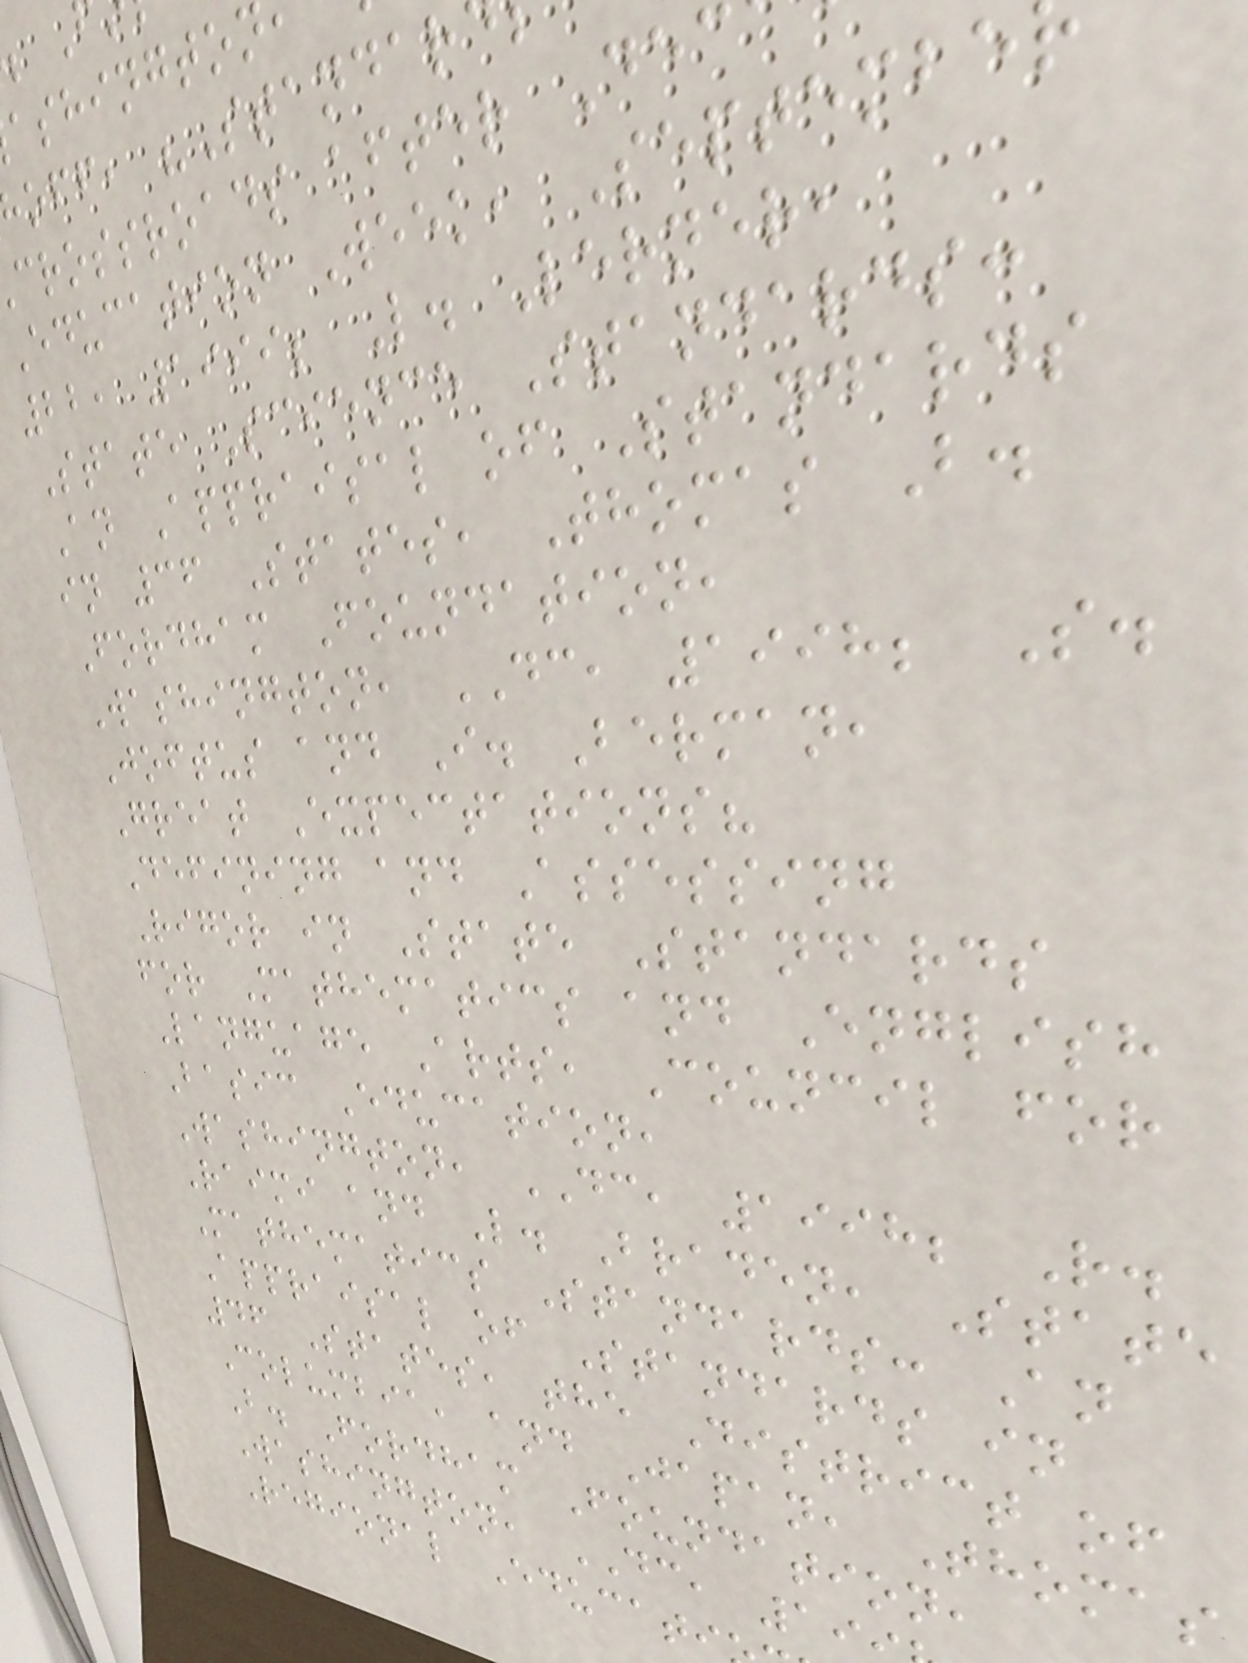off, "Standar
crossroads after De
Education Week, Septembe
22, 1999; L. Lerner,
State Science Standards:
An Appraisal of Standards
in 36 States, Thomas B.
Fordham Foundation,
Washington, DC, 1998; S.
Joftus and I. Berman,
Great Expectations?
Defining and Assessing
Rigor in State Standards
for Mathematics and English
Language Arts, Council for
Basic Education,
Washington, DC, 1998; R.
Raimi and L. Braden, State
Mathematics Standards: An
Appraisal of Standards in
46 States, the District of
Columbia, and Japan, Thomas
B. Fordham Foundation,
Washington, DC, 19
Regional Educati
